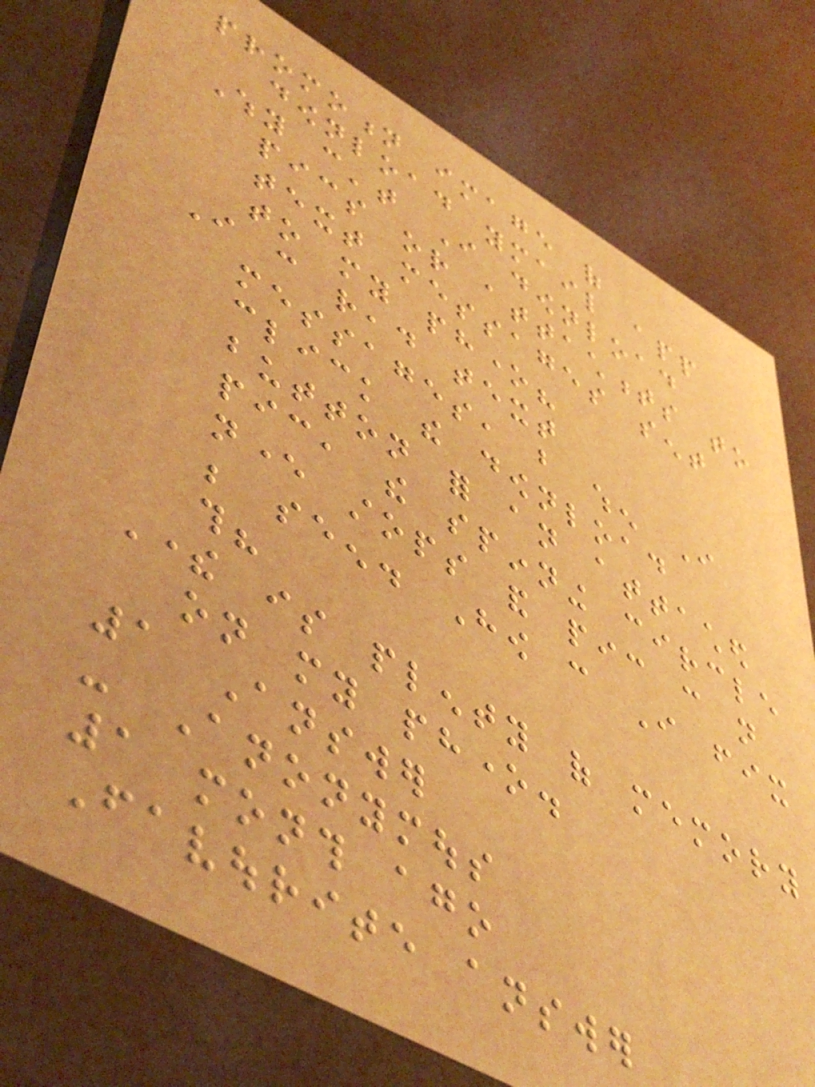promotion image of
download ymail app
Why can't I download
pics or attachments to
text messages sent
to my phone?
I can read text
messages, but when I
click the download
button for an attached
pic, the spinning circle
never stops and pic can not
be seen. How can I fix
this?
There is plenty of memory
on my phone.
1 Answer
- Anonymous
1 month ago
Favourite answer
